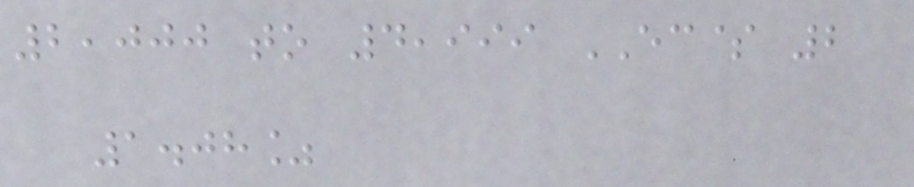2,000 to 4,999 EC$ 2
1.08%
